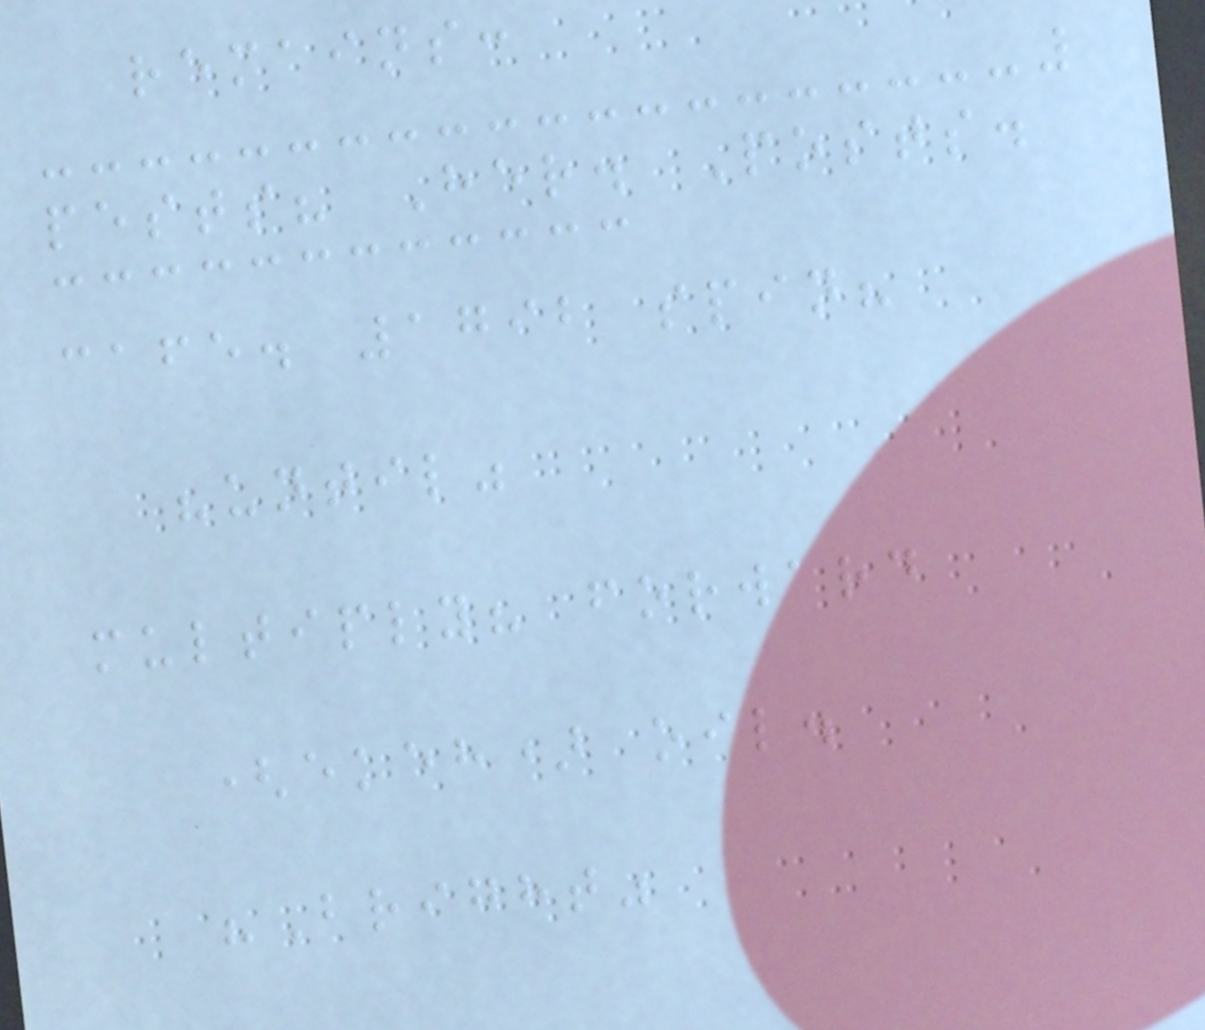remains:
pests? Her. Posts.
cafe. 1792 spin?
"until"
multiply? forward
(ekeh) oil.
"Bright"
